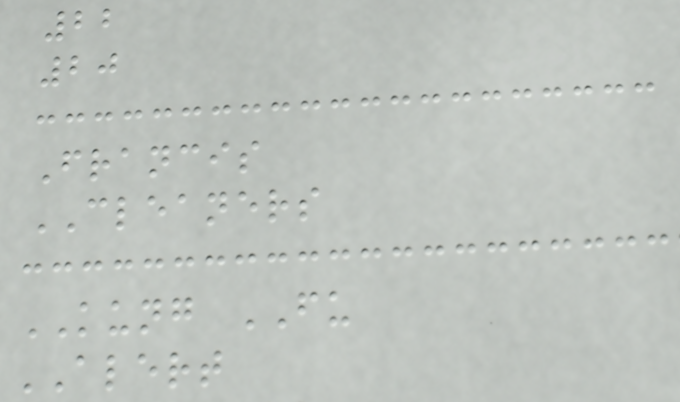22
20
Francis
CLEANERS
KUNG FU
ALERT
